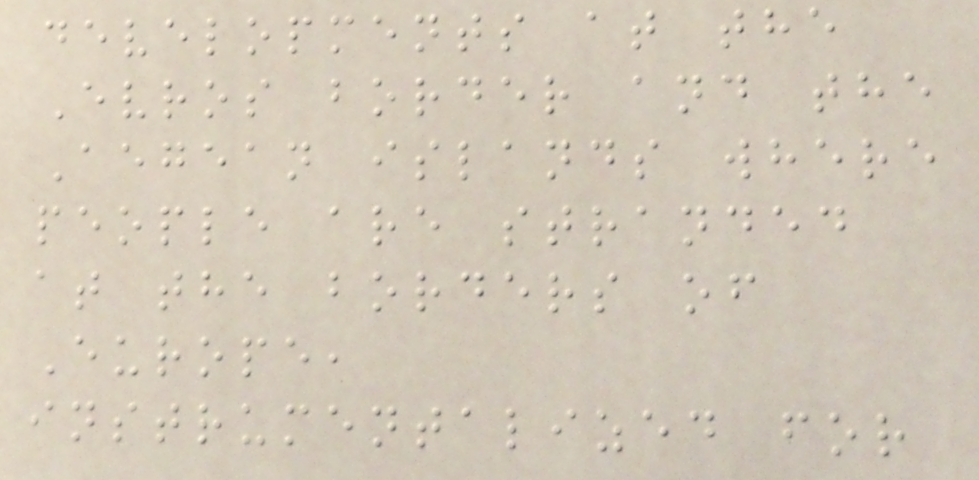developments at the
Evros border and the
Aegean islands where
people are stranded
at the borders of
Europe,
instrumentalized for
